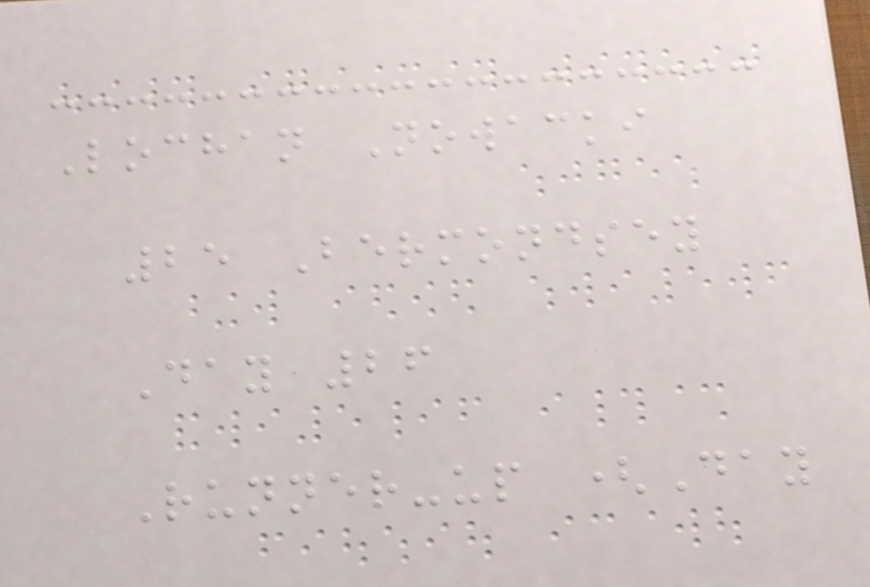Lochan Nowacki
25 Bermondsey
Day 26
Runner-up (Day
